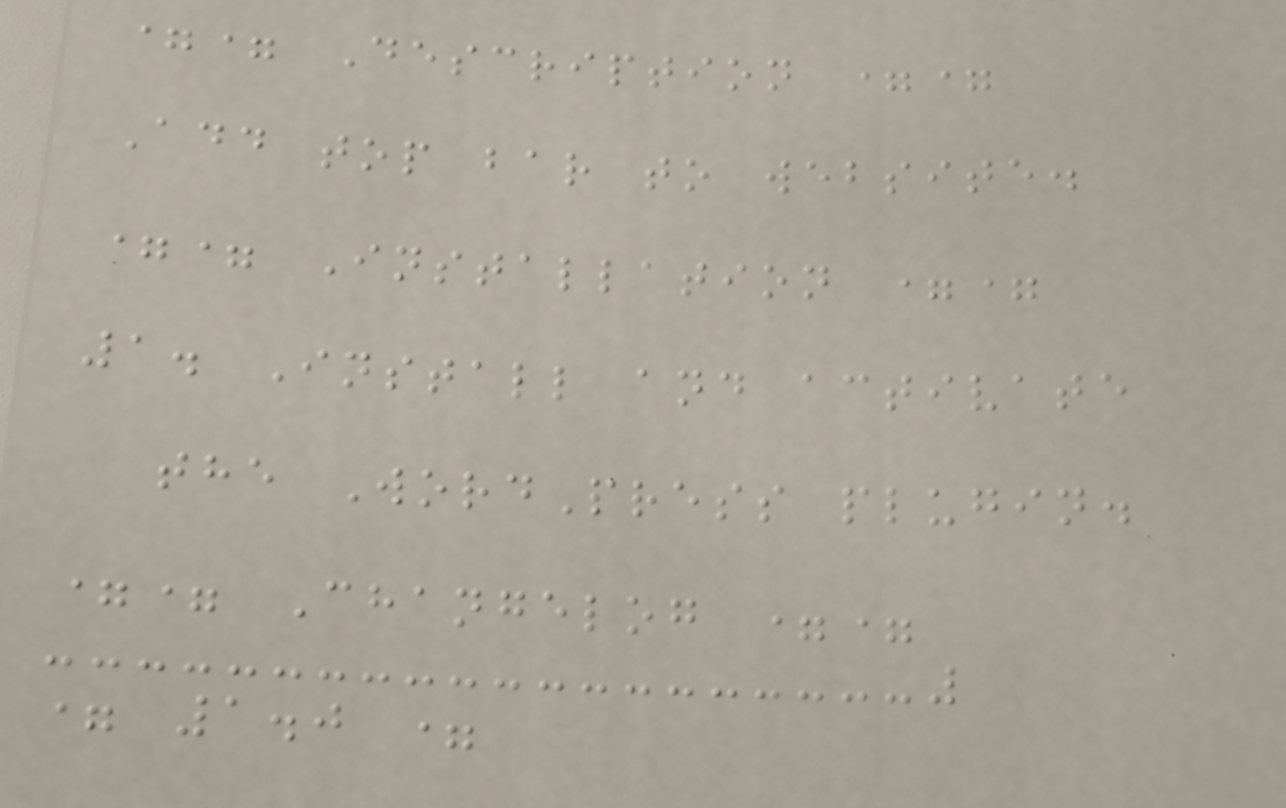== Description ==
Add top bar to website.
== Installation ==
1. Install and activate
the WordPress plugin.
== Changelog ==
= 1.0 =
